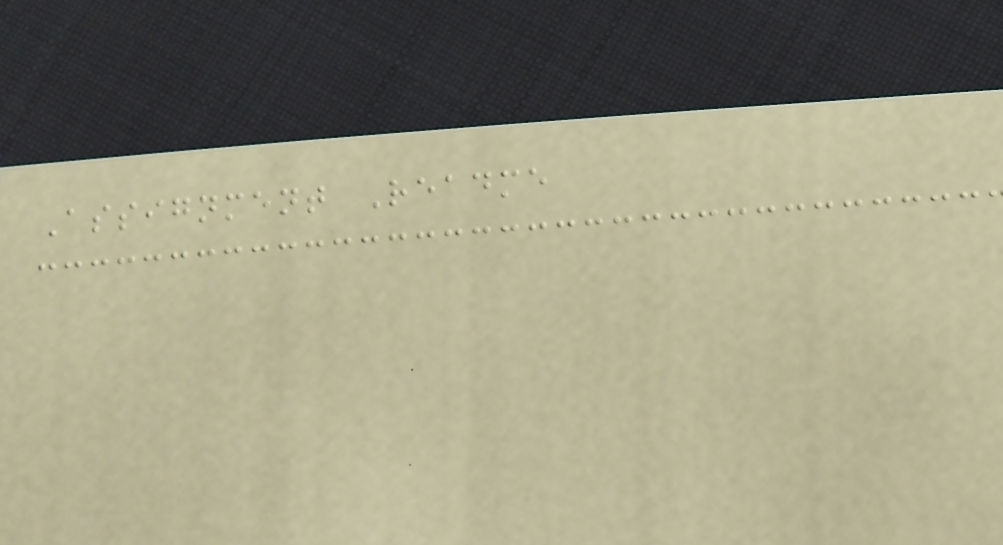Assignment Readme
